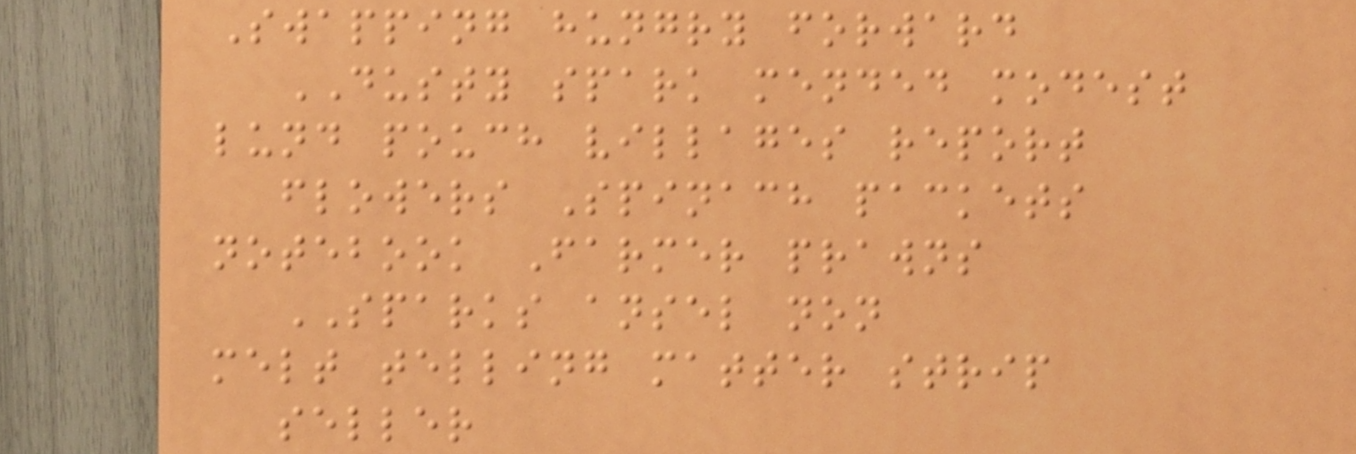Swapping hungry forward
DUSTY spark mended modest
lund pouch villages report
flowers Spinach packets
notebook Farmer prawns
SPARKS ansel non
melt telling matter strip
seller
